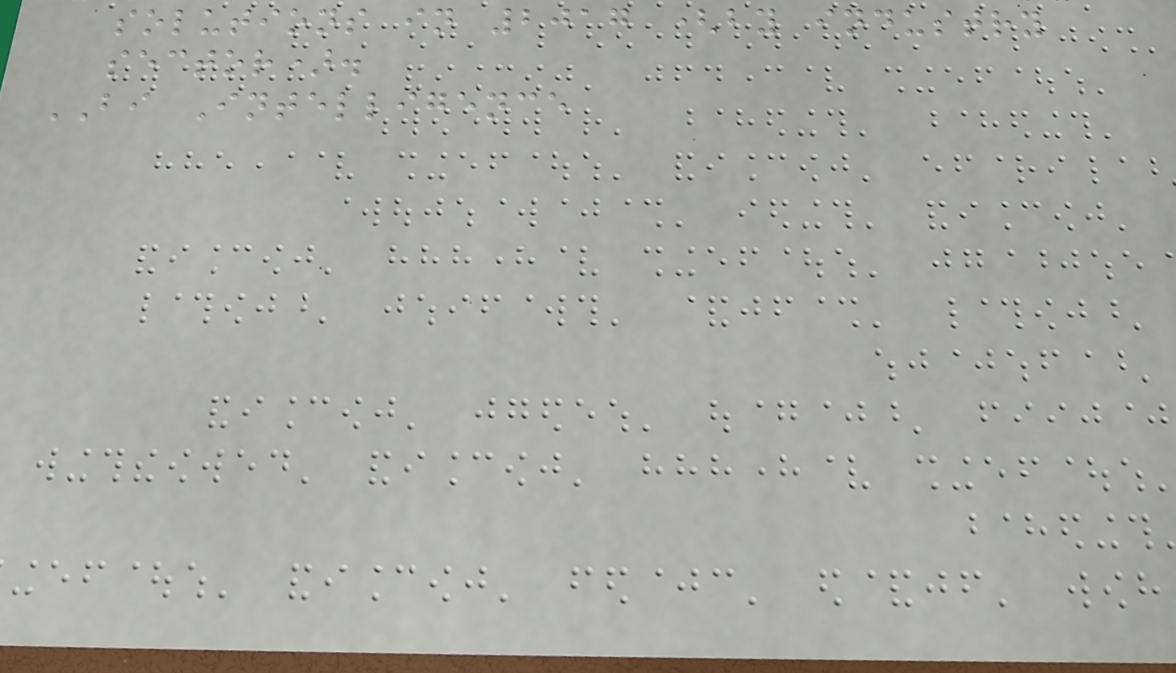solutions in 2017 (by industry
sector).
BI Intelligence
